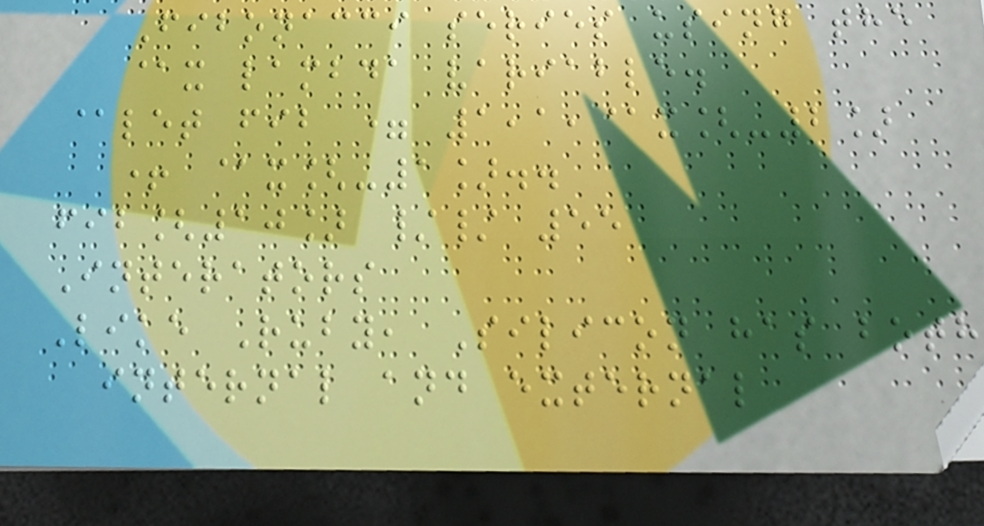Fibonacci series using the
@x lambda variable.
@let fib = 1,1,@x[-2]
+ @x[-1]..
fib[10] // 55
Interators
Like Ruby, Silicon has both
internal and external
